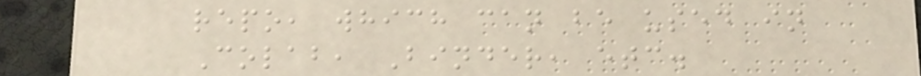repo, which can be used in
Colab, Binder, etc.
